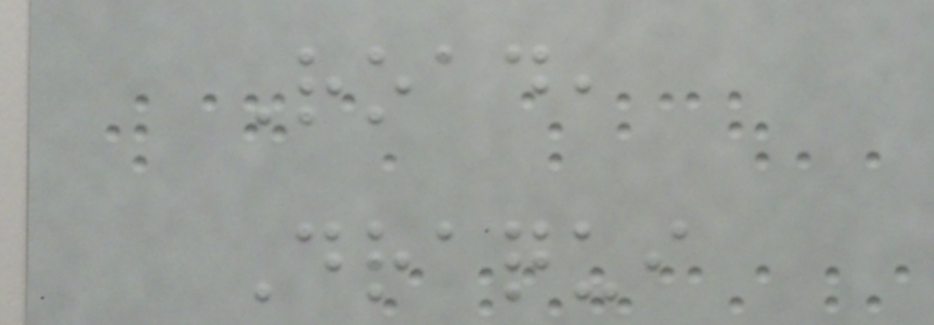Road,
Draqui
